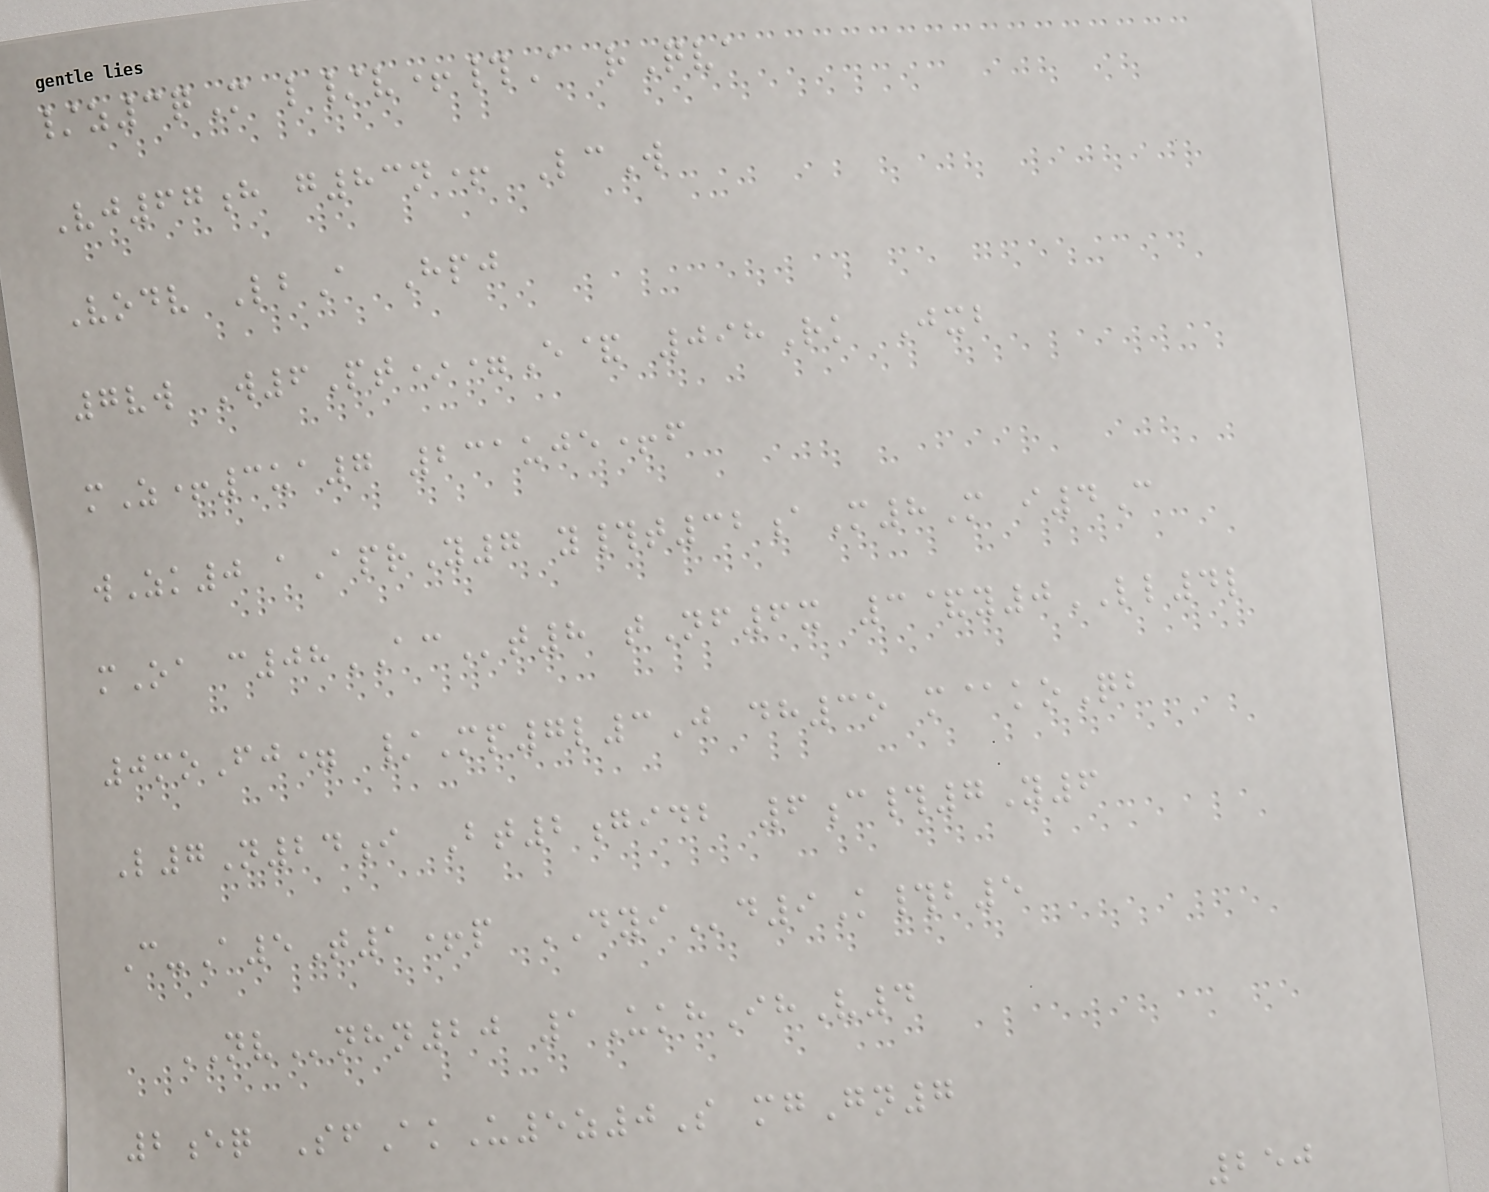/z3qM l/v+#A rQva
Vj67h g83n+ LcW
Vodv LbA Hpj
7vw W6Pt*=E& 098Rk Jxb
mZ+3ua7 231uje+f
wZk0 aAprY7 y#t32aM8M i4C
mOa c08ACt8 tNf6x 3&y0LL4l
0moFj= /Mp7l3J dh3o m@koQb
L7N24i Bt2gidb 6c#7Y6
C-A5T1+p DYId9K#b5
NVnhn20 1UkhIhV4
2eq SfAkU5z0S mgGn7
250
